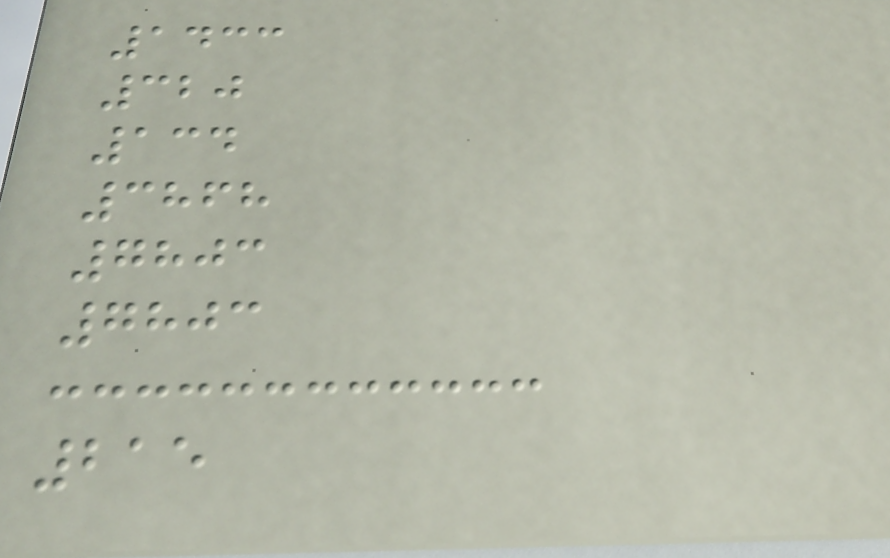1433
320
134
3868
7803
7803
215
